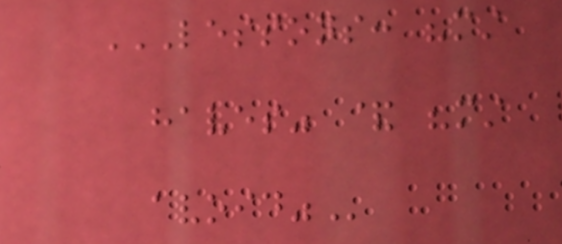LESSONS: "MUST
HAVES" & "MUST
AVOID"
